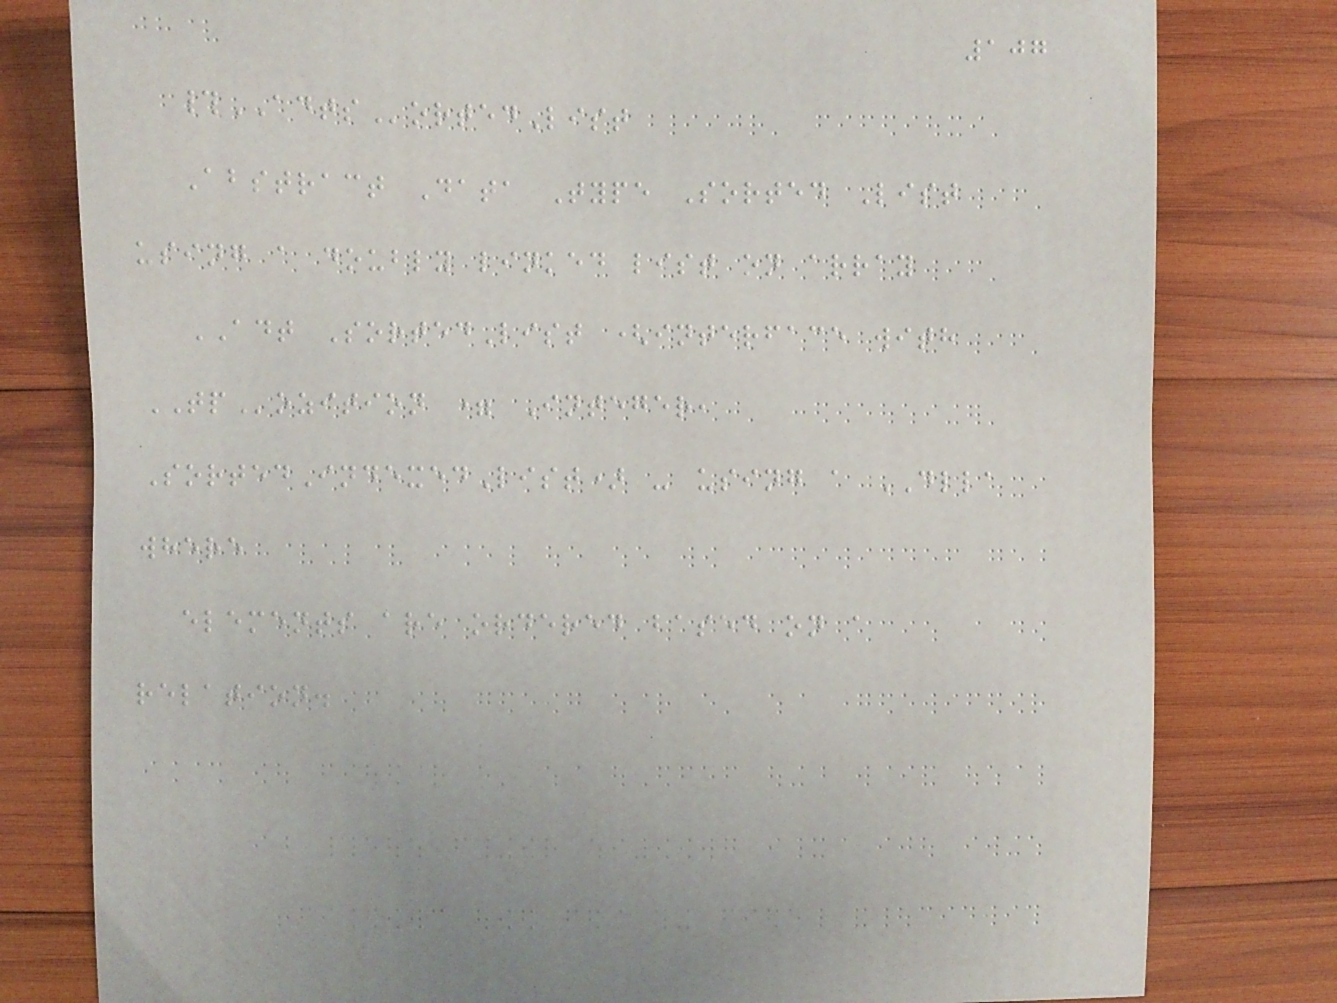107
#ADTSortedList
Abstract Data Type Sorted List
using a doubly linked list on array
ADT SortedList (interface with
TPozition = Integer,
SortedIndexedList) - using a DLLA
where
elements are ordered based on a
relation.
